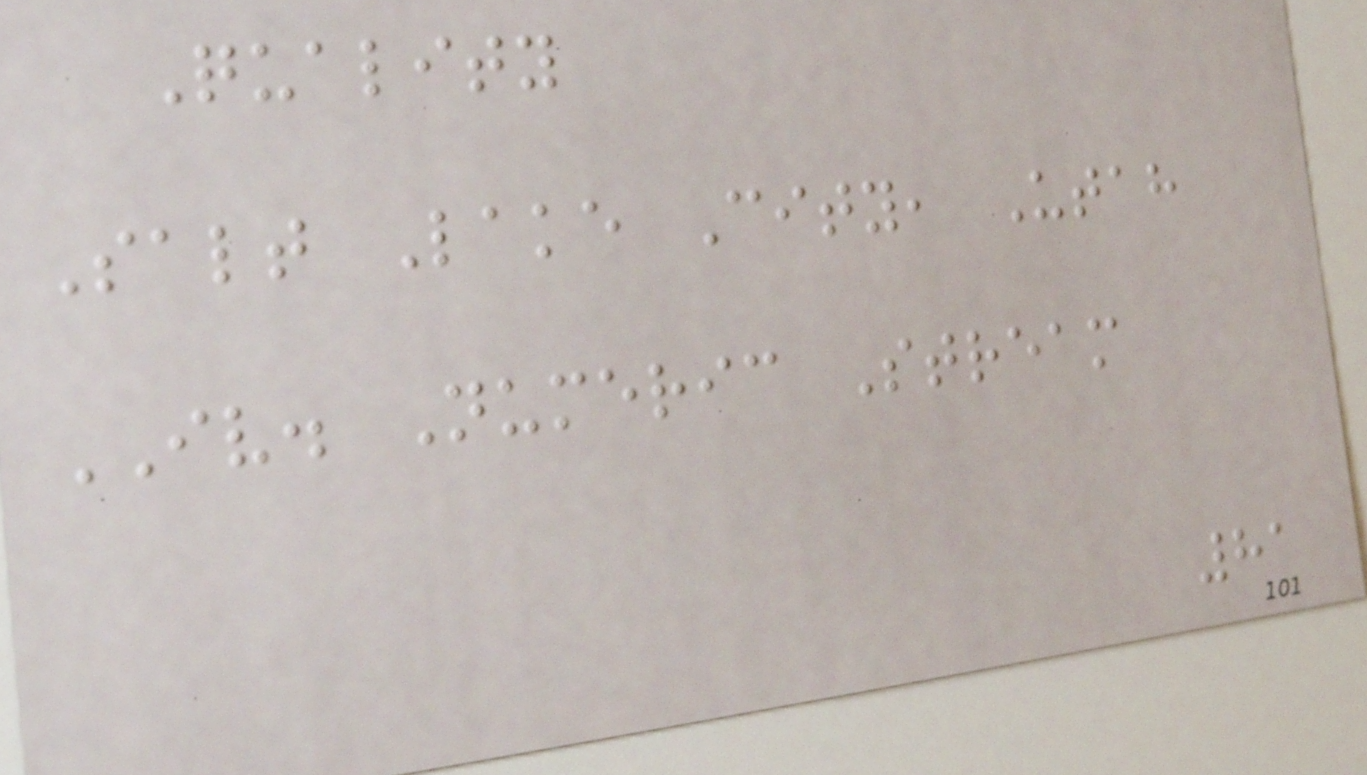Quality
Salt Lake City, Utah
IV. Numeric Stream
81
